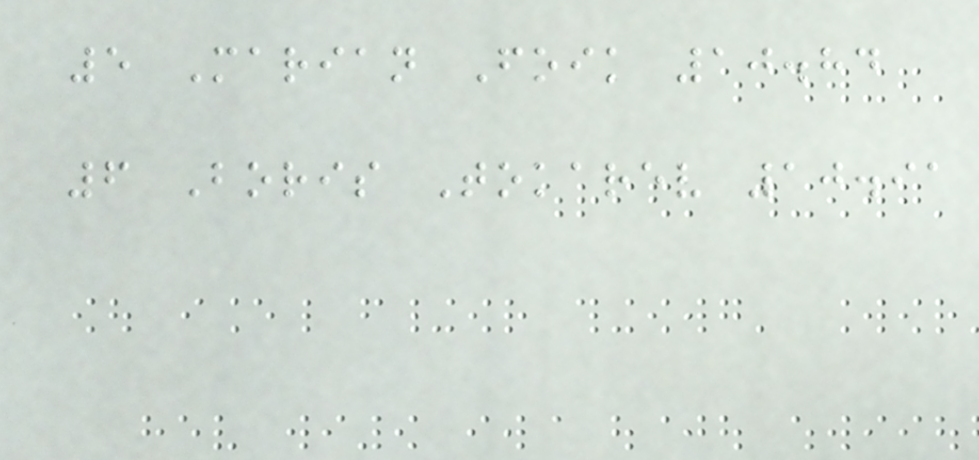5 Marian Foik 10.84
6 Boris Tokarev 10.91
